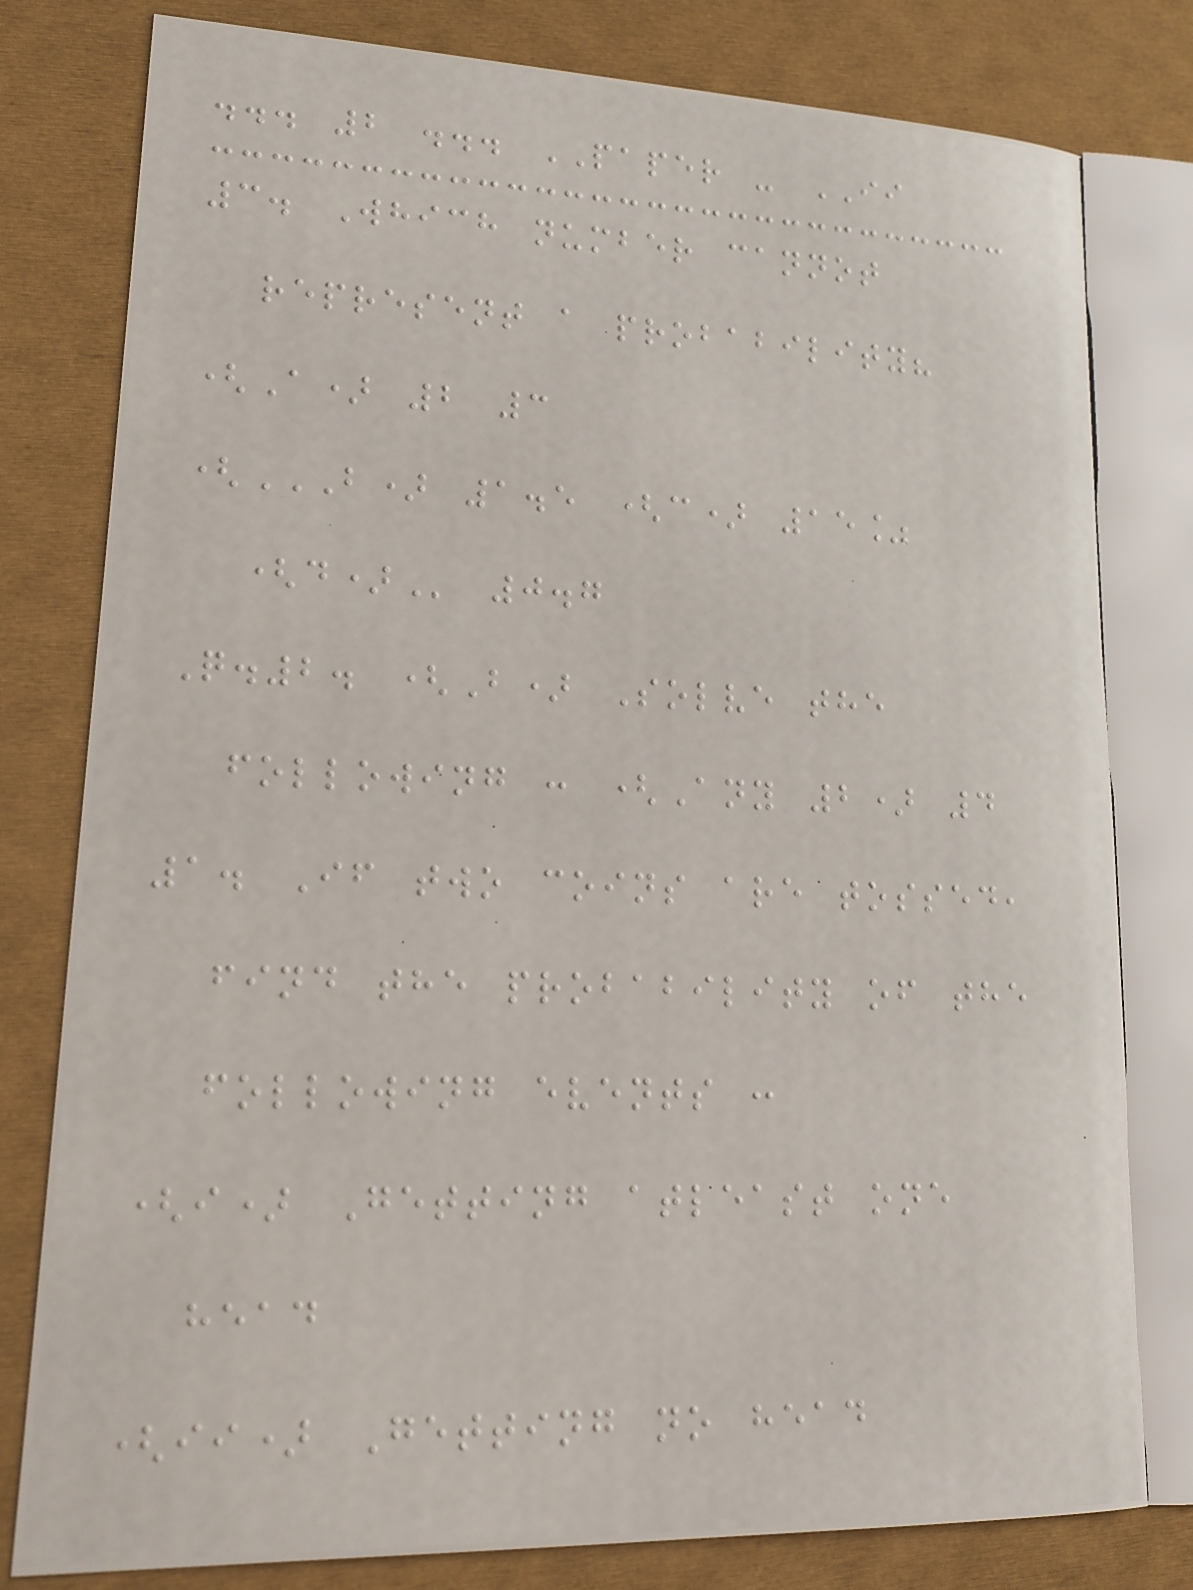... 2 ... PAPER - II
3. Which number cannot
represent a probability?
(A) 2 3
(B) 1.5 (C) 15%
(D) 0.7
Q.2. (B) Solve the
following : (Any 2) 4
1. If two coins are tossed,
find the probability of the
following events :
(i) Getting atleast one
head
(ii) Getting no head
